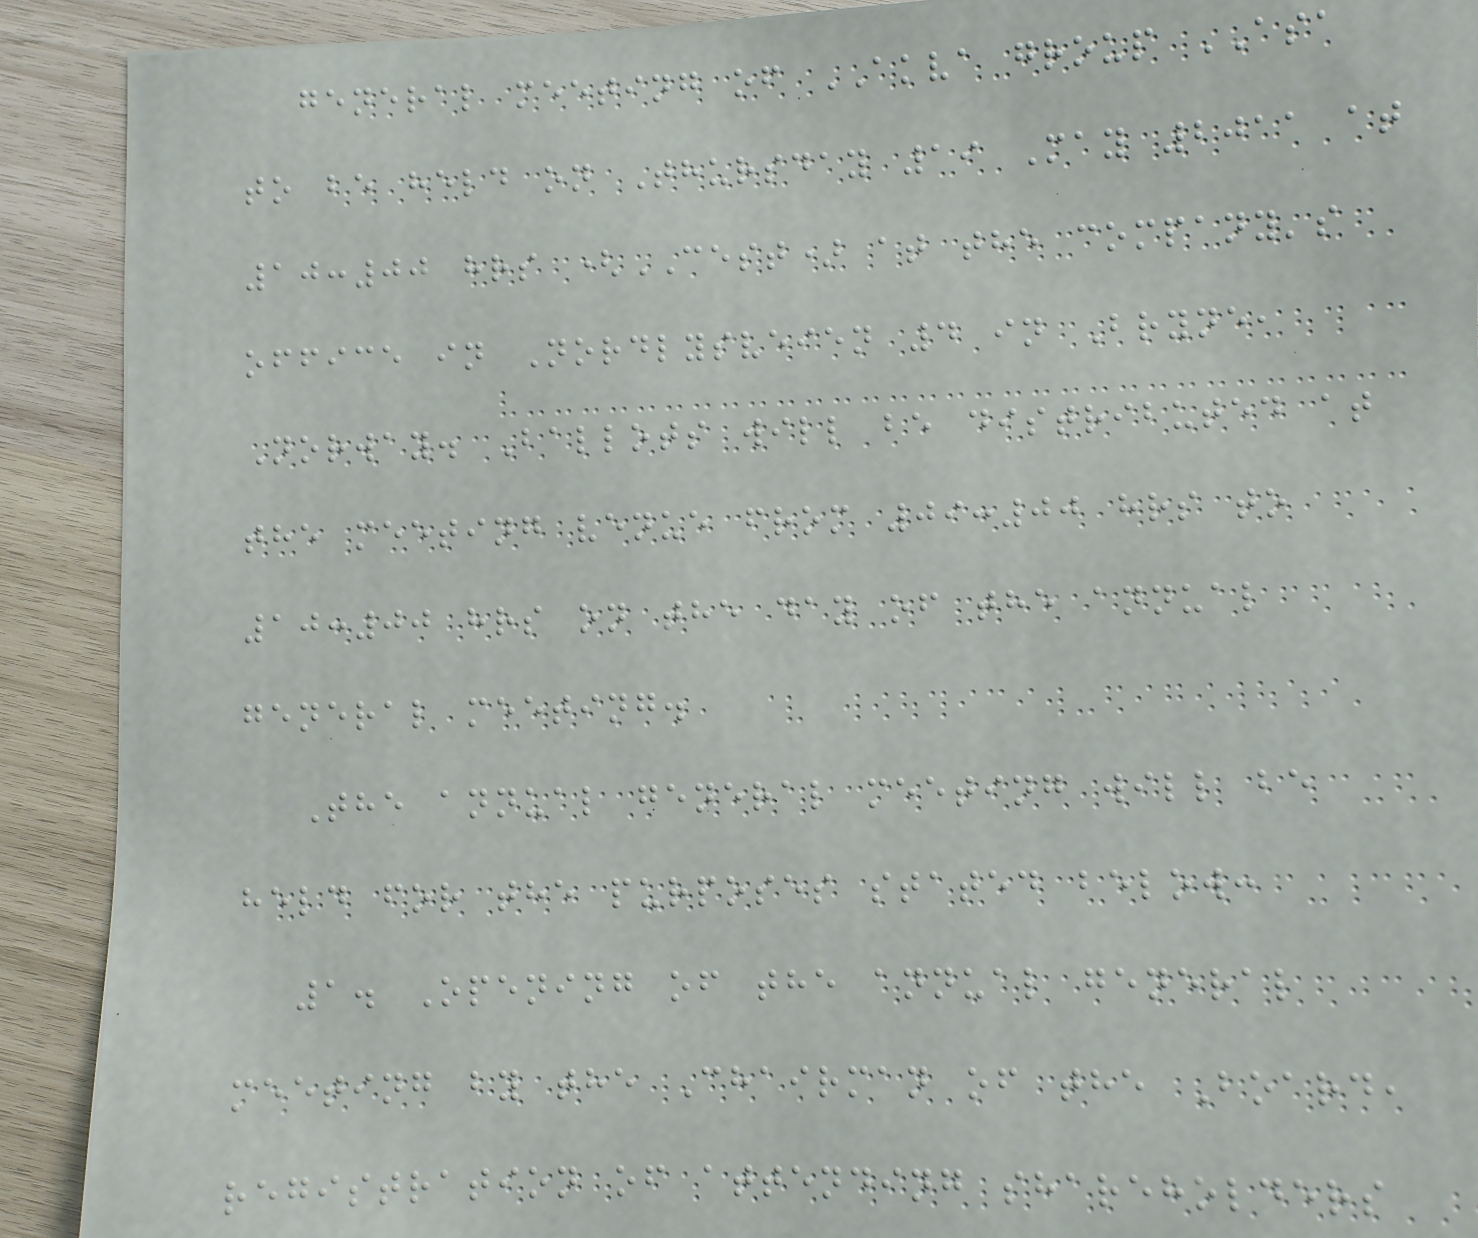general meeting of AKVA group ASA
to be held on Thursday 19 May 2011 at
10:00 hrs (CEST) at the company's
office in Nordlysveien 4 in Bryne,
Norway. Ballots will be distributed at
the meeting venue from 09:00 hrs to
10:00 hrs on the day of the annual
general meeting.
The annual general meeting will be
held for the purposes stated below:
1. Opening of the annual general
meeting by the Chairman of the Board,
registration of attending shareholders
